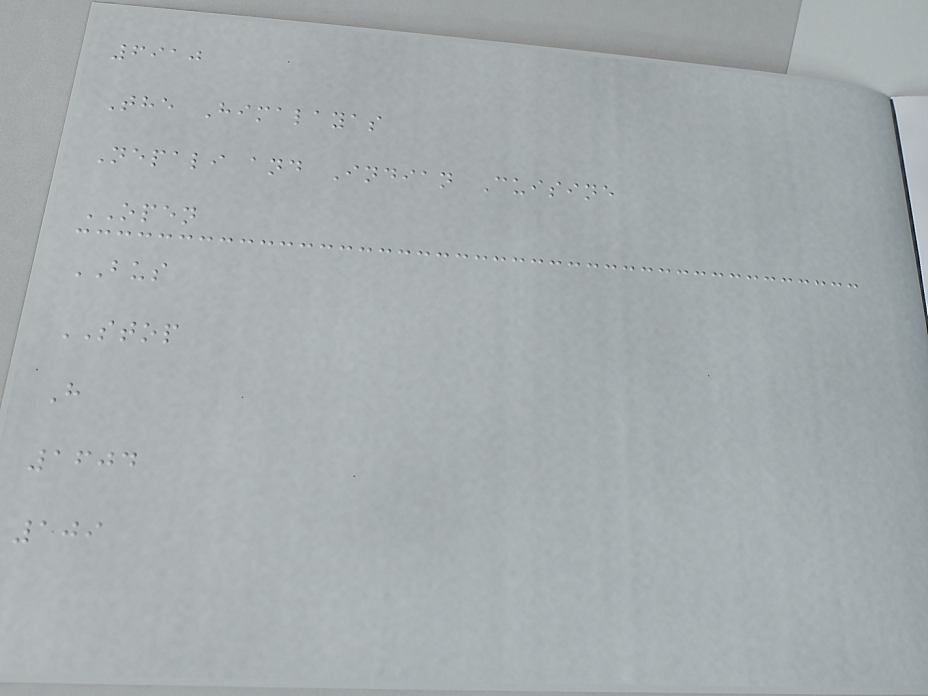6910
The Himalayas
Nepali and Indian Cuisine
OPEN
BUS
STOP
H
1604
109
